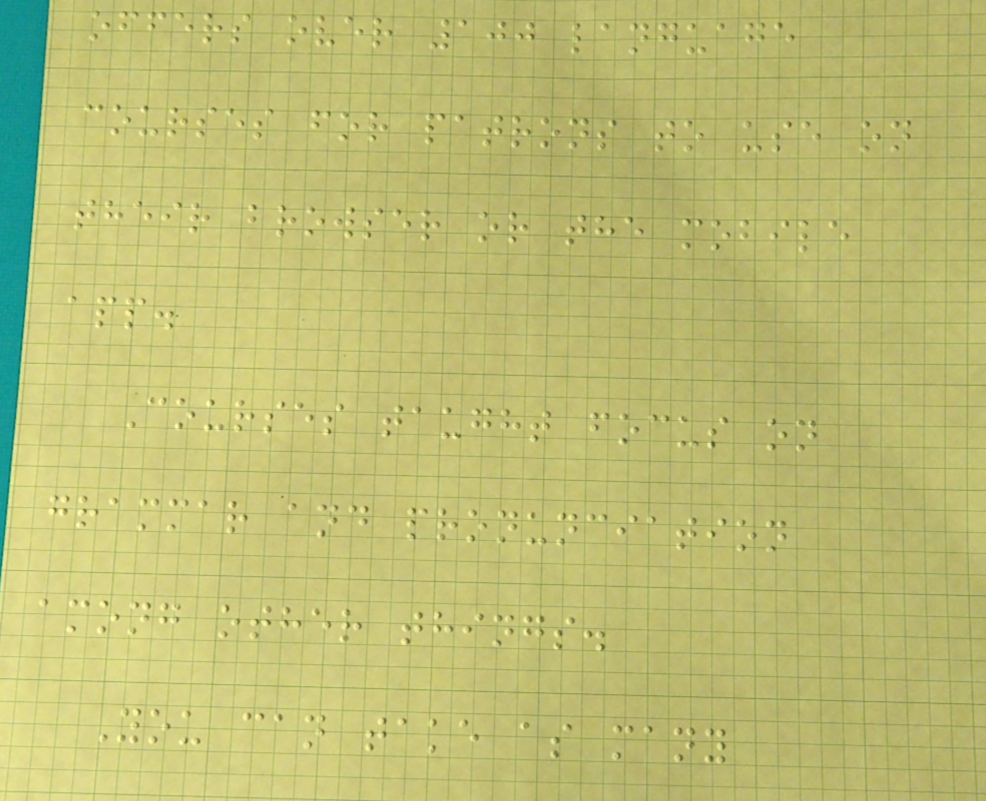offers over 100 language
courses for patrons to use on
their browser or the mobile
app.
Courses taught focus on
grammar and pronunciation
among other things.
You can take as many
